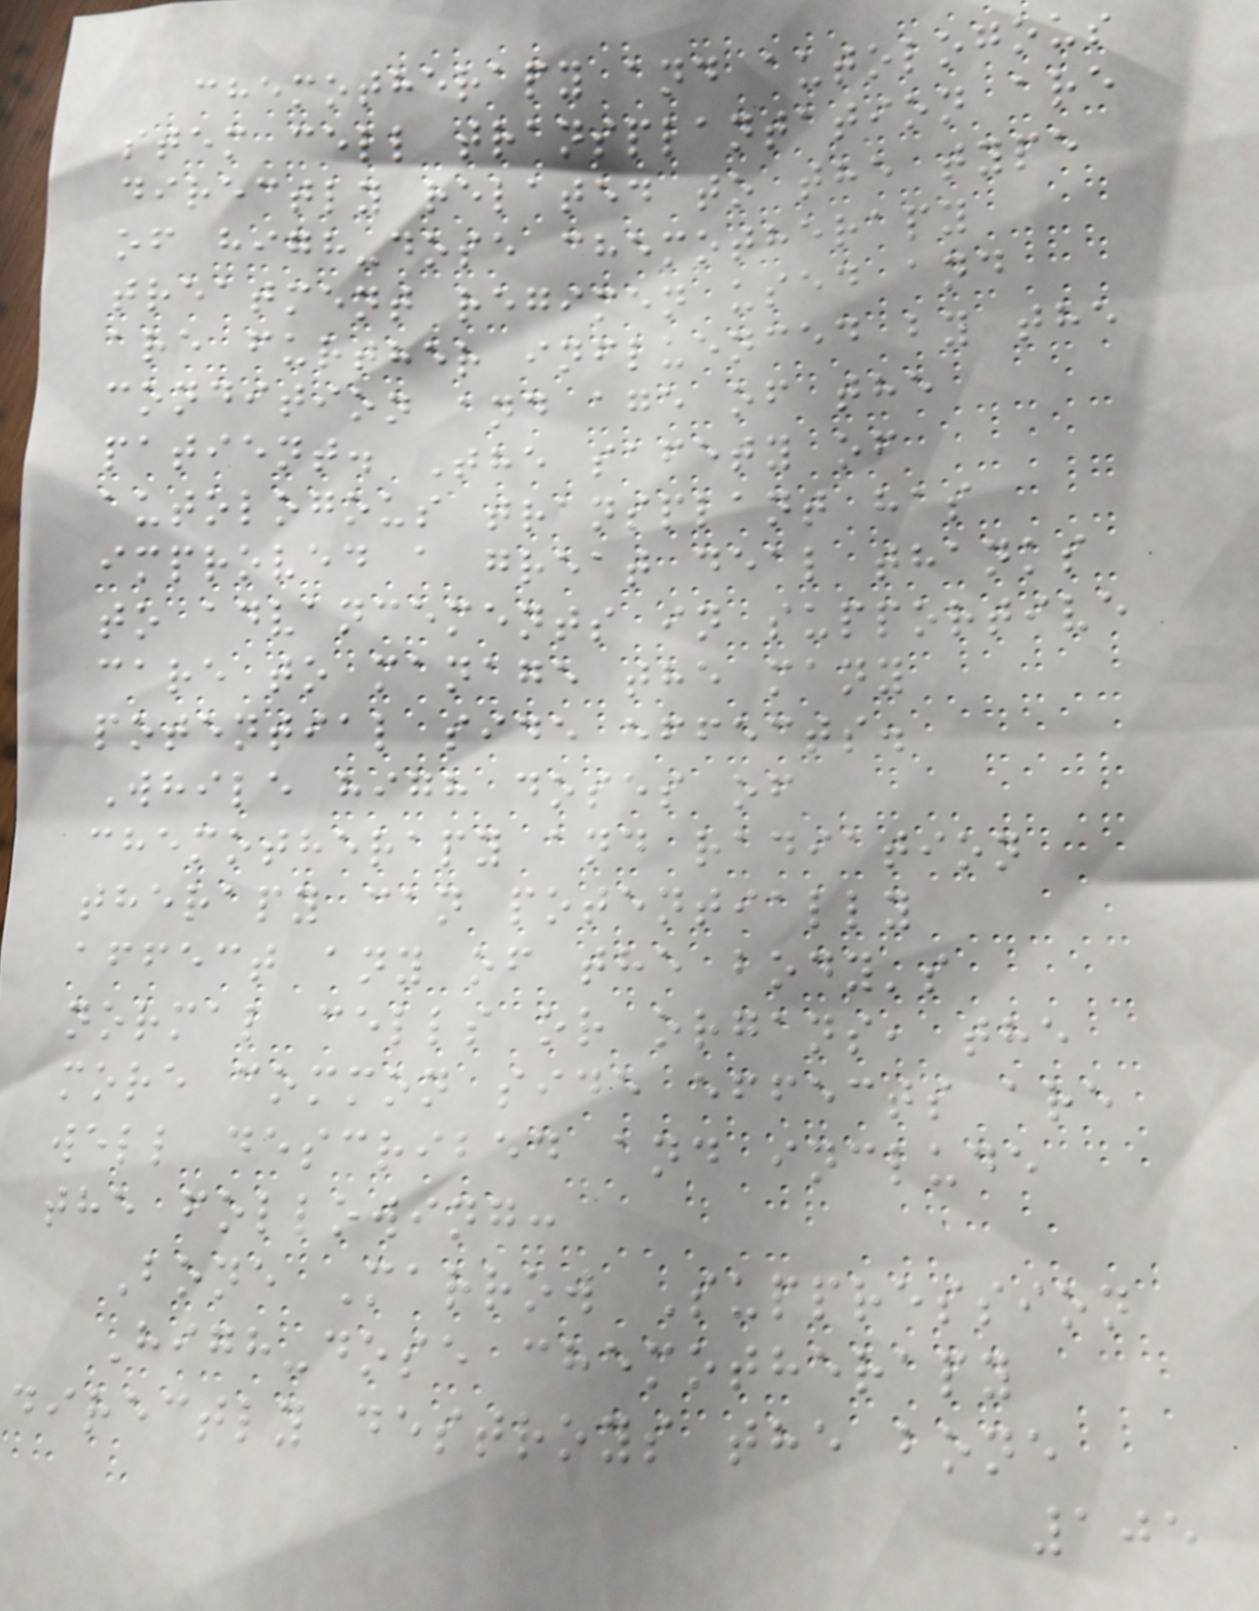chemotherapy and autologous
stem cell transplantation are
directly related to the type
of high-dose chemotherapy
treatment regimen used and
are further influenced by the
condition and age of the
patient. The safety of
autologous transplant has
improved a great deal thanks
to advancements in supportive
care to manage the many
potential side effects.
While high doses of
chemotherapy and radiation
therapy can potentially
affect any of the body's
normal cells or organs, the
more common side effects are
well described and include
the following:
Bone Marrow Suppression
High-dose chemotherapy
directly destroys the bone
105
